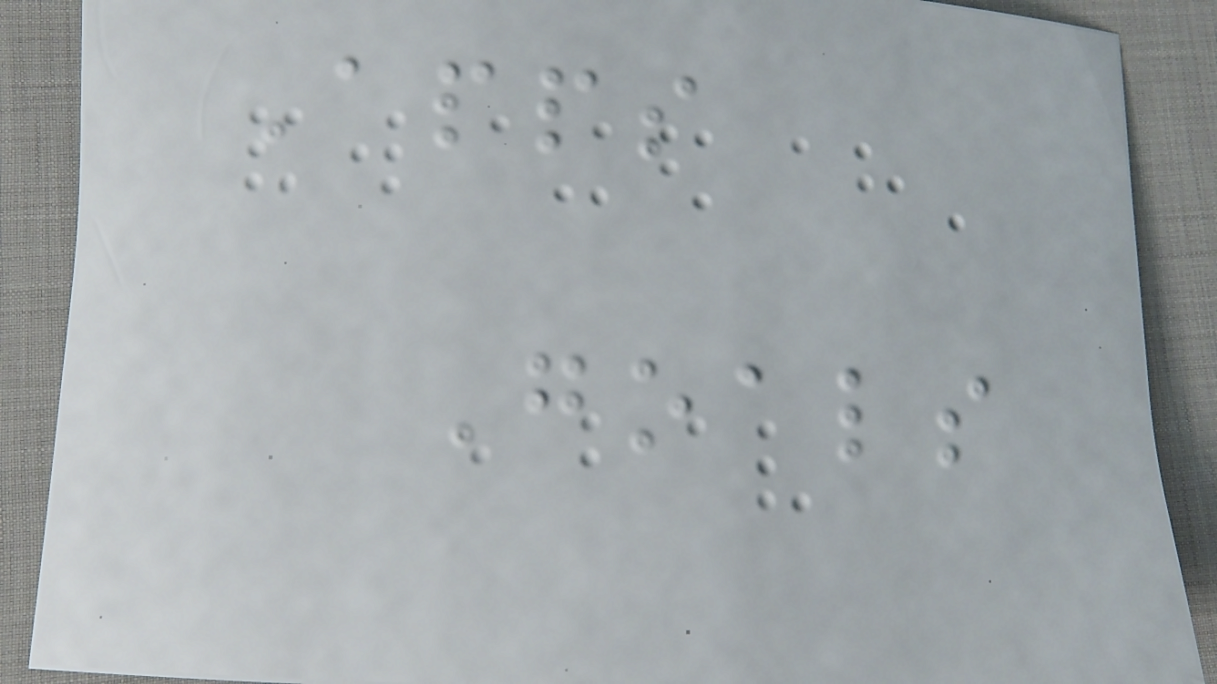Apps
Goals
